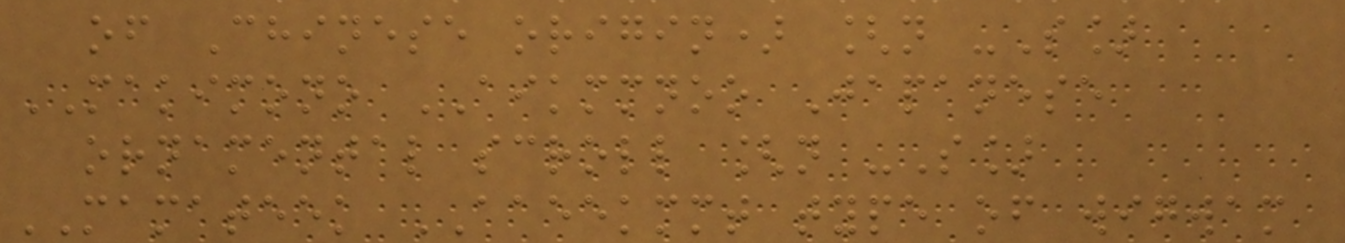of Chinese origin) [n -S]
MAKIMONO AIKMMNOO Japanese
ornamental scroll [n -S]
MAMATEEK AAEEKMMT type of wigwam
